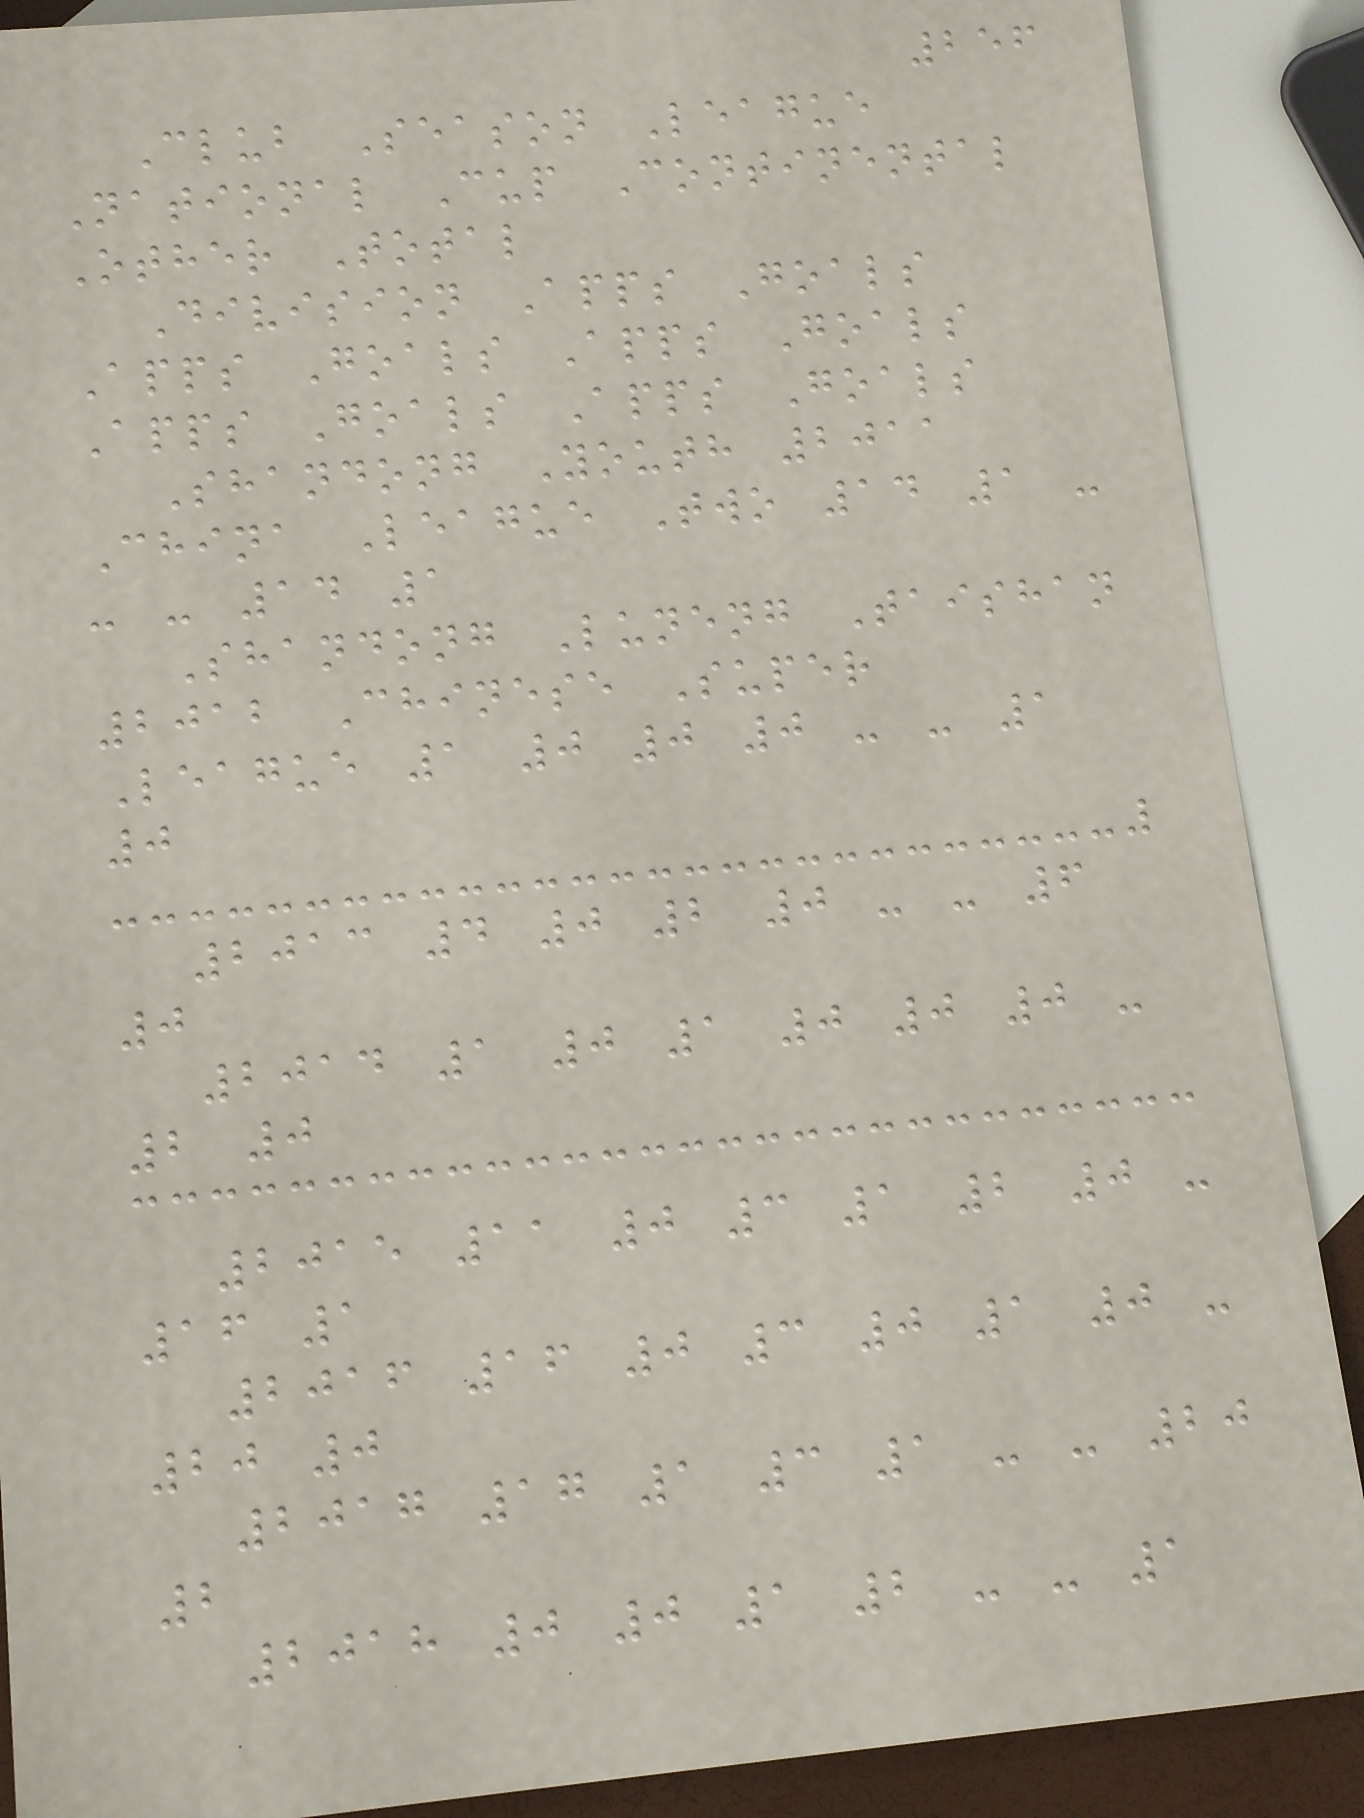256
Club Season League
National Cup Continental
Other Total
Division Apps Goals
Apps Goals Apps Goals
Apps Goals Apps Goals
Shandong Youth 2011
China League Two 14 1 -
- - 14 1
Shandong Luneng Taishan
2012 Chinese Super
League 1 0 0 0 - - 1
0
2013 4 0 2 0 - - 6
0
2014 1 0 1 0 0 0 -
2 0
2015 11 0 3 1 2 0 -
16 1
2016 16 0 3 0 1 0 -
20 0
2017 17 1 3 1 - - 20
2
2018 0 0 1 2 - - 1
